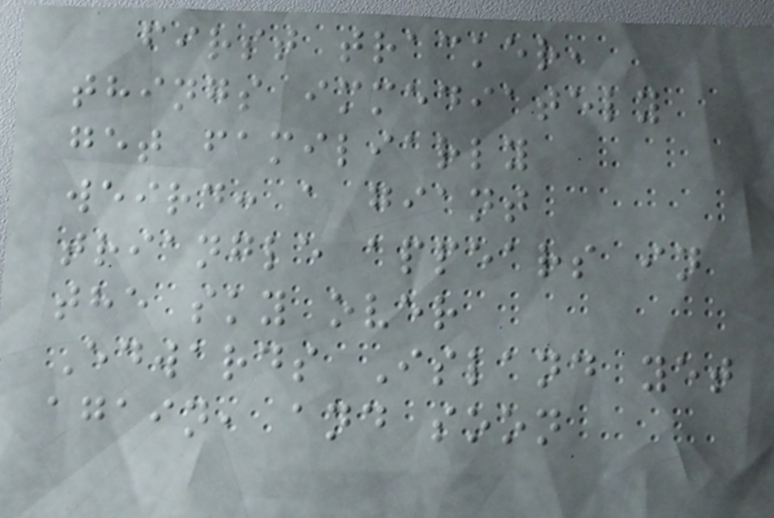first tracker,
things immediately
get familiarly
weird: a giant
triangle appears in
the sky over
Edwards Island yet
again, and soon
